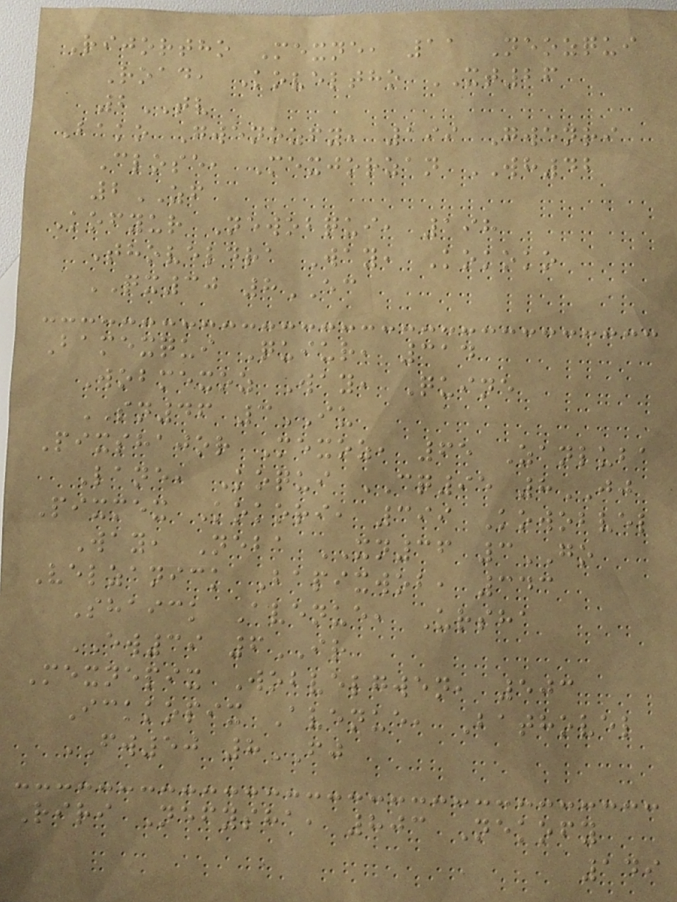Rijortho Mexne, 11 Neozqui
Road, Koveltho XT26
2TV
Bako Gwenozfy, 199 Gwenri
Close, Mexjorzan WH42
2ZF
Kofyur Newobqui, 198
Thoveldra Way, Kokoko
QX30 8EC
Bamexqui Quiur, 314
Wobmexoz Way, Quine
SN46 3IU
Pixshajor Mexoz, 65 Zanluba
Lane, Koqui CQ95 8JJ
Pixmex Kokori, 399 Kowobvel
Way, Neba XN36 3GO
Velzanick Bapixwob, 343
Shaick Avenue, Ursha
EW39 6IR
Mexnepix Wobvelgwen, 503
Ickkopix Avenue, Bathovel
FW50 8FJ
Riri Nefysha, 803 Nekofy
149
